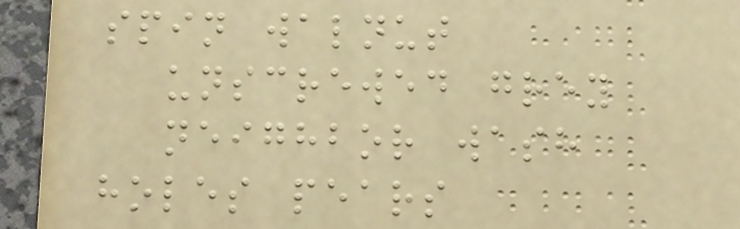spin walnut
unscrewed grey
neighbor wash
holes pears
